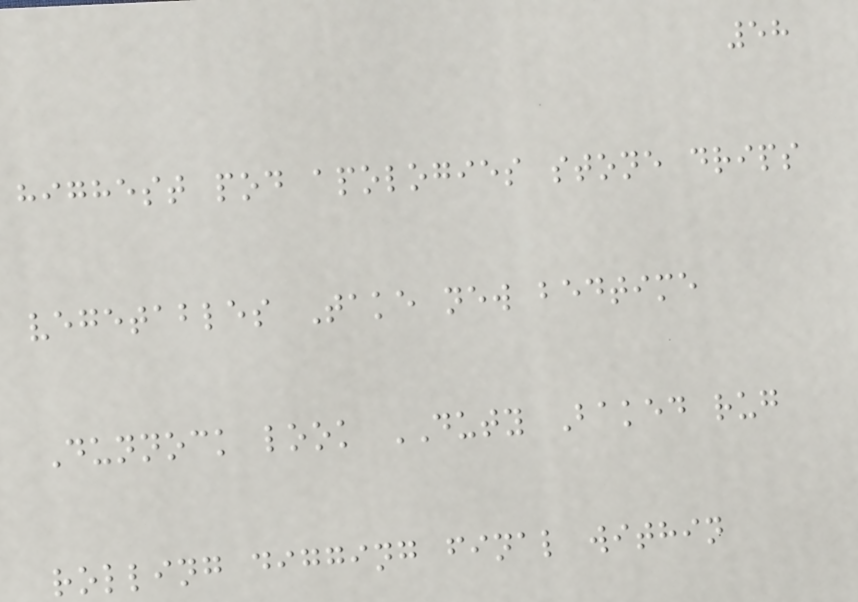58
highest pod apologies stone drips
vegetables Take new bedtime
Dunnock look DUTY Baked rug
rolling digging final within
